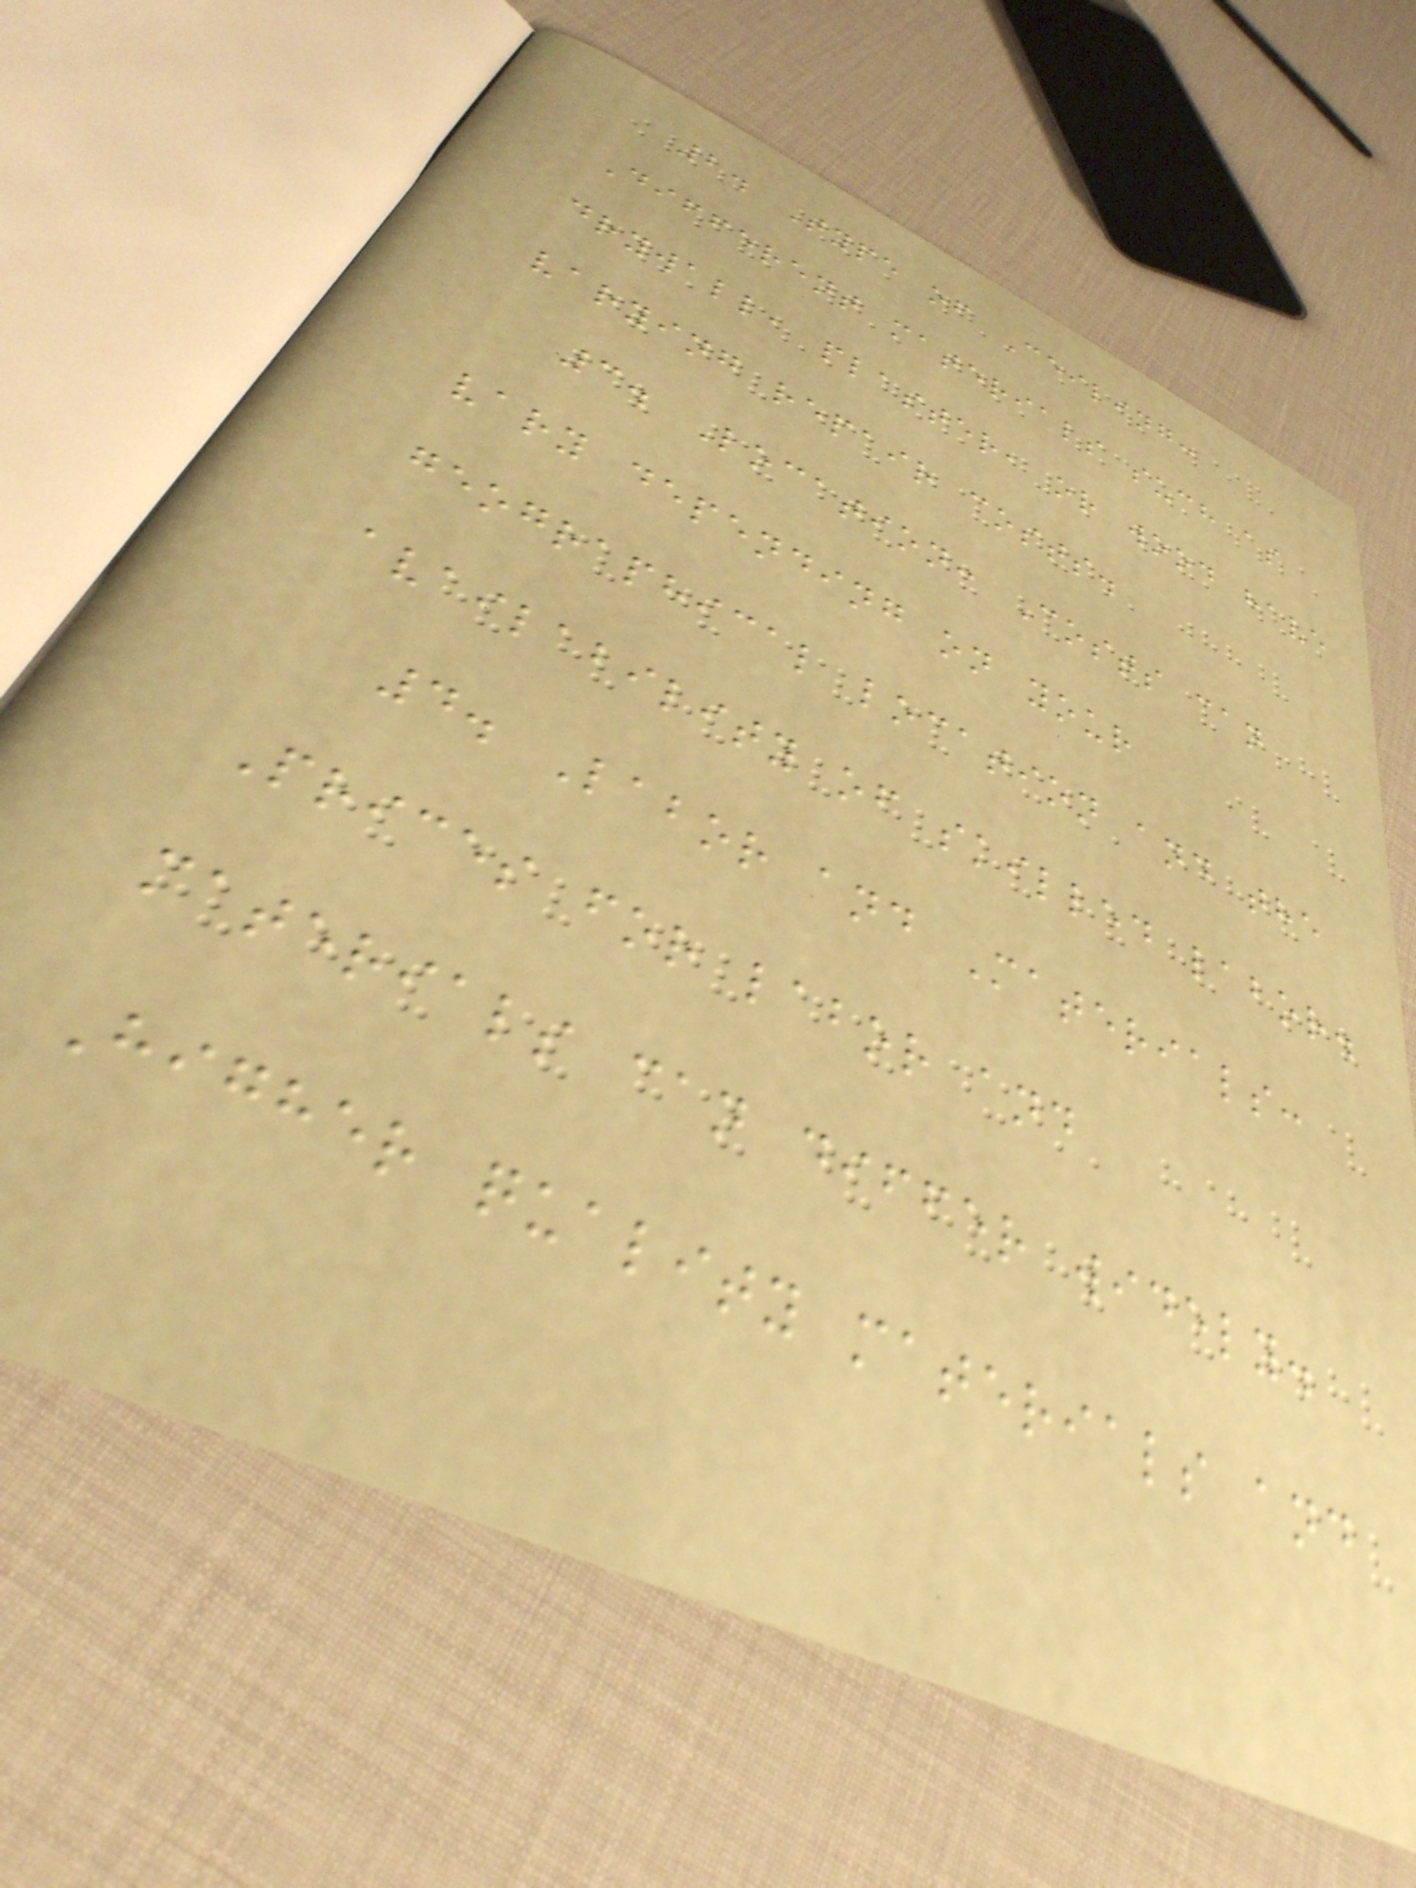2. Type of Ceiling:
Different materials such as
drywall, plaster, or wood have
varying repair costs.
3. Location: Costs can
vary depending on your
geographical location and the
availability of skilled labor.
4. Labor and Materials:
Prices for labor and
materials can differ widely.
Higher quality materials and
